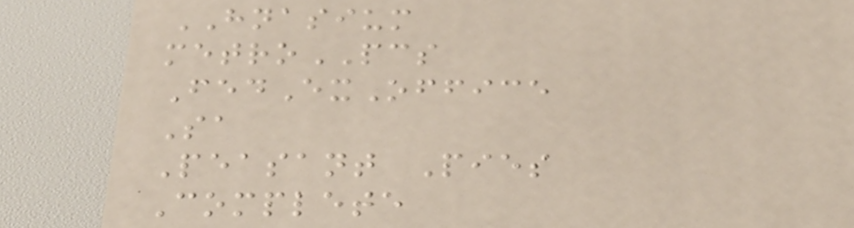HNASIUM
metroPCS
FedExOffice
Sa
Peasant Pies
Complete
